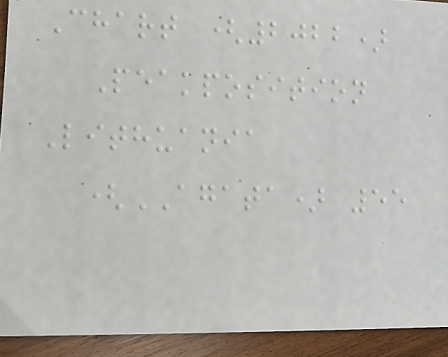Chart (2022)
Peakposition
Lithuania
(AGATA) 55
